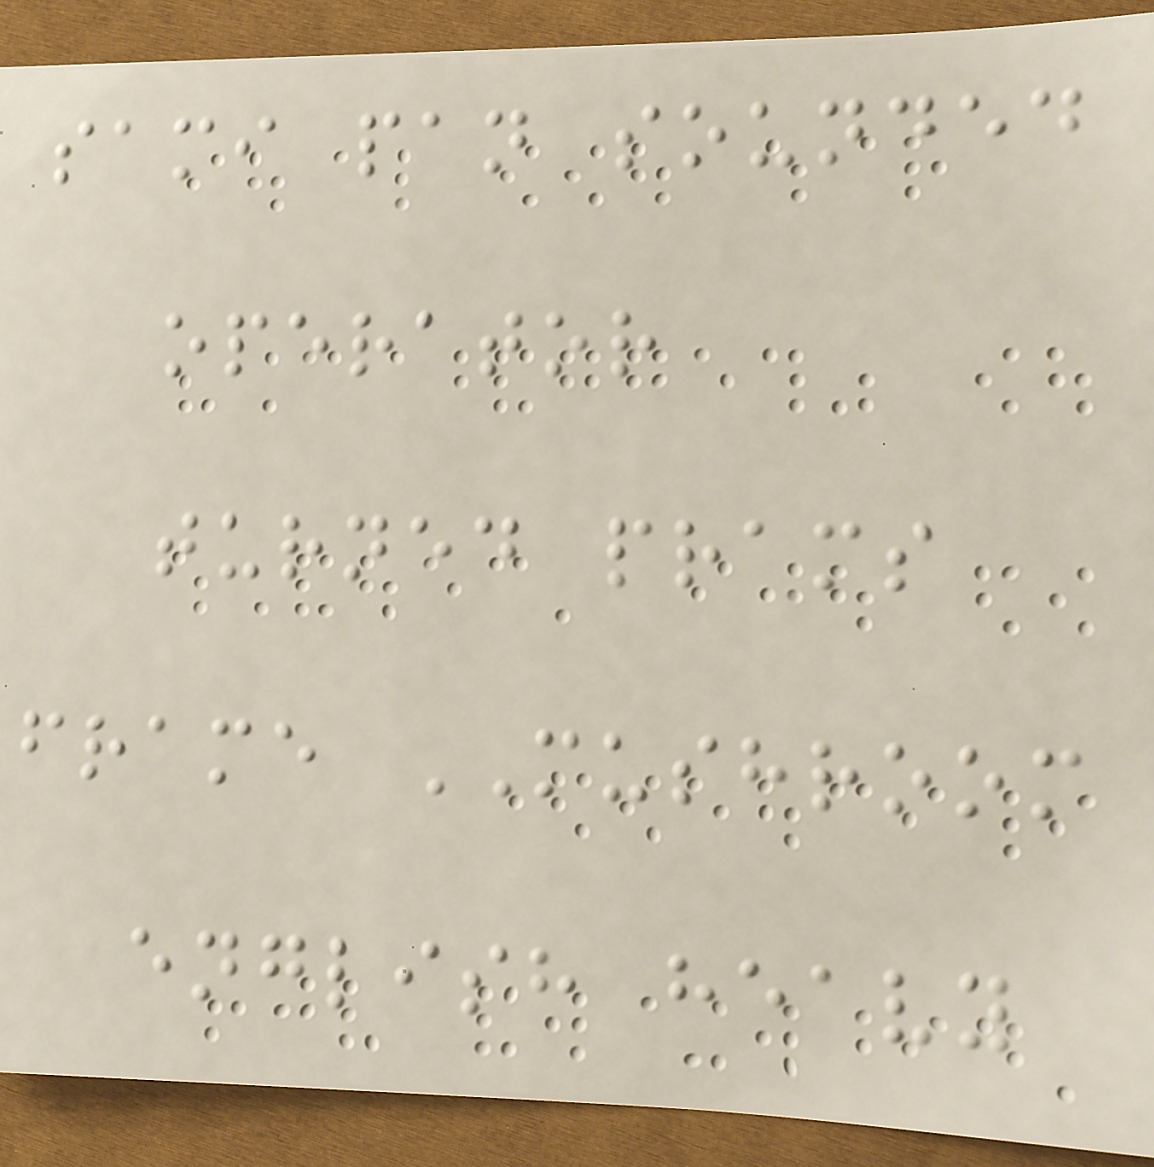sami pan sounded
operator
turned prams
frame MUSHROOM
english heavy
